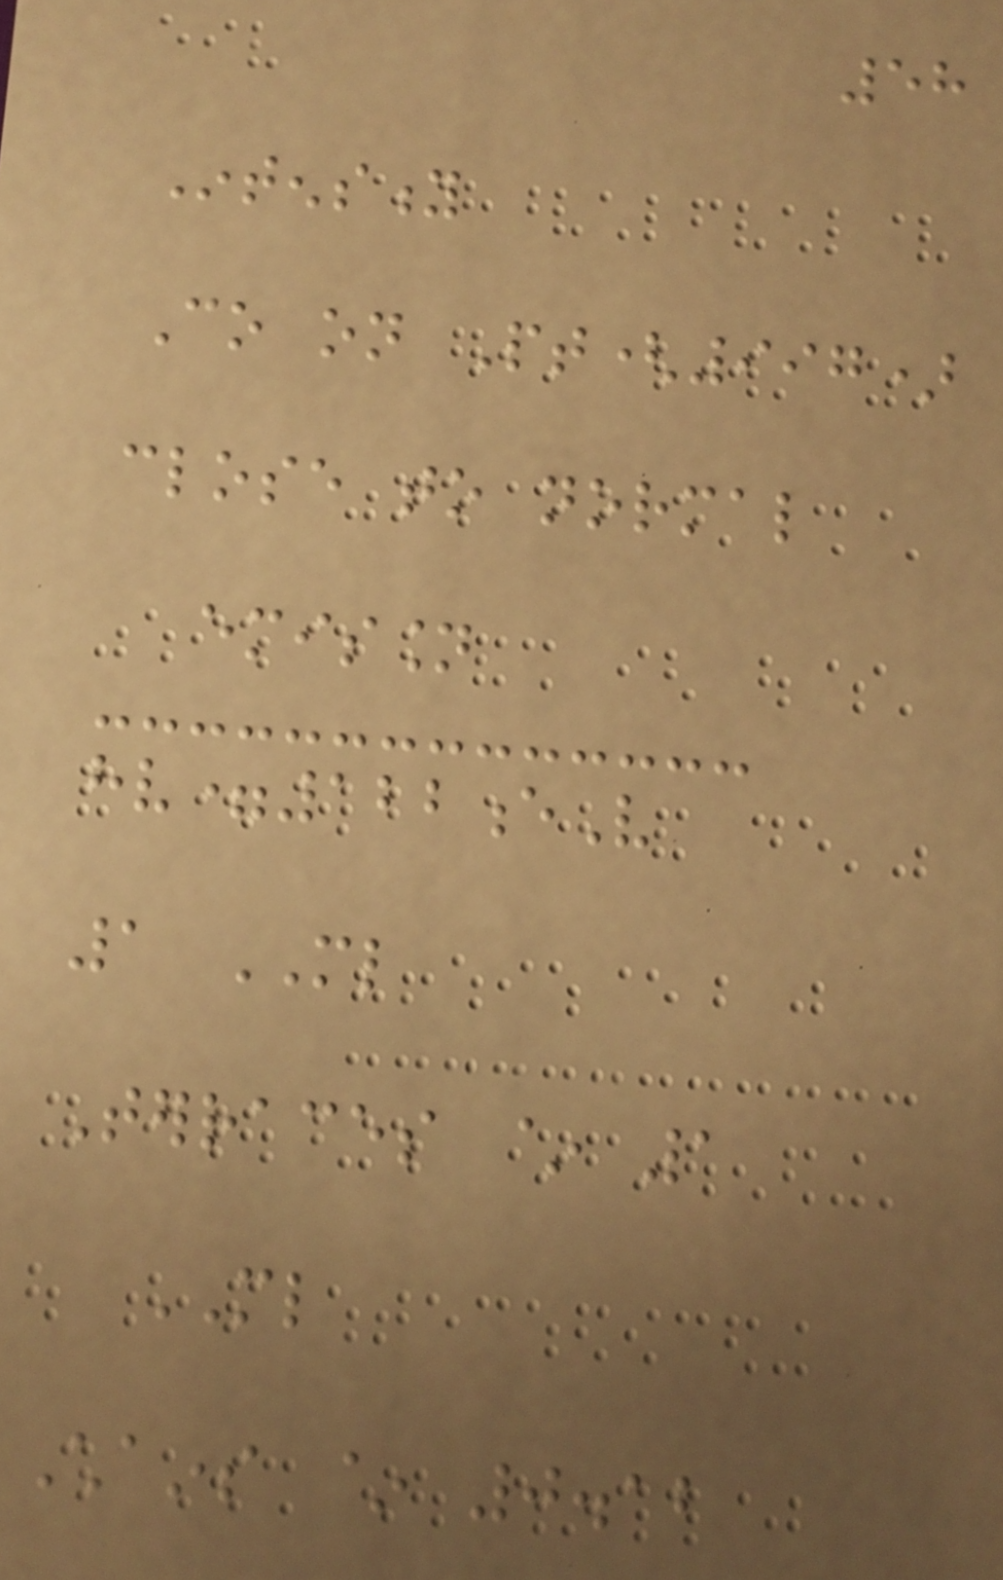58
Intensity
Co on Pt(997)
close to normal
emission
hv=122eV
1 ML
Terraces ~ 1
ML
Chains ~ 0.12
